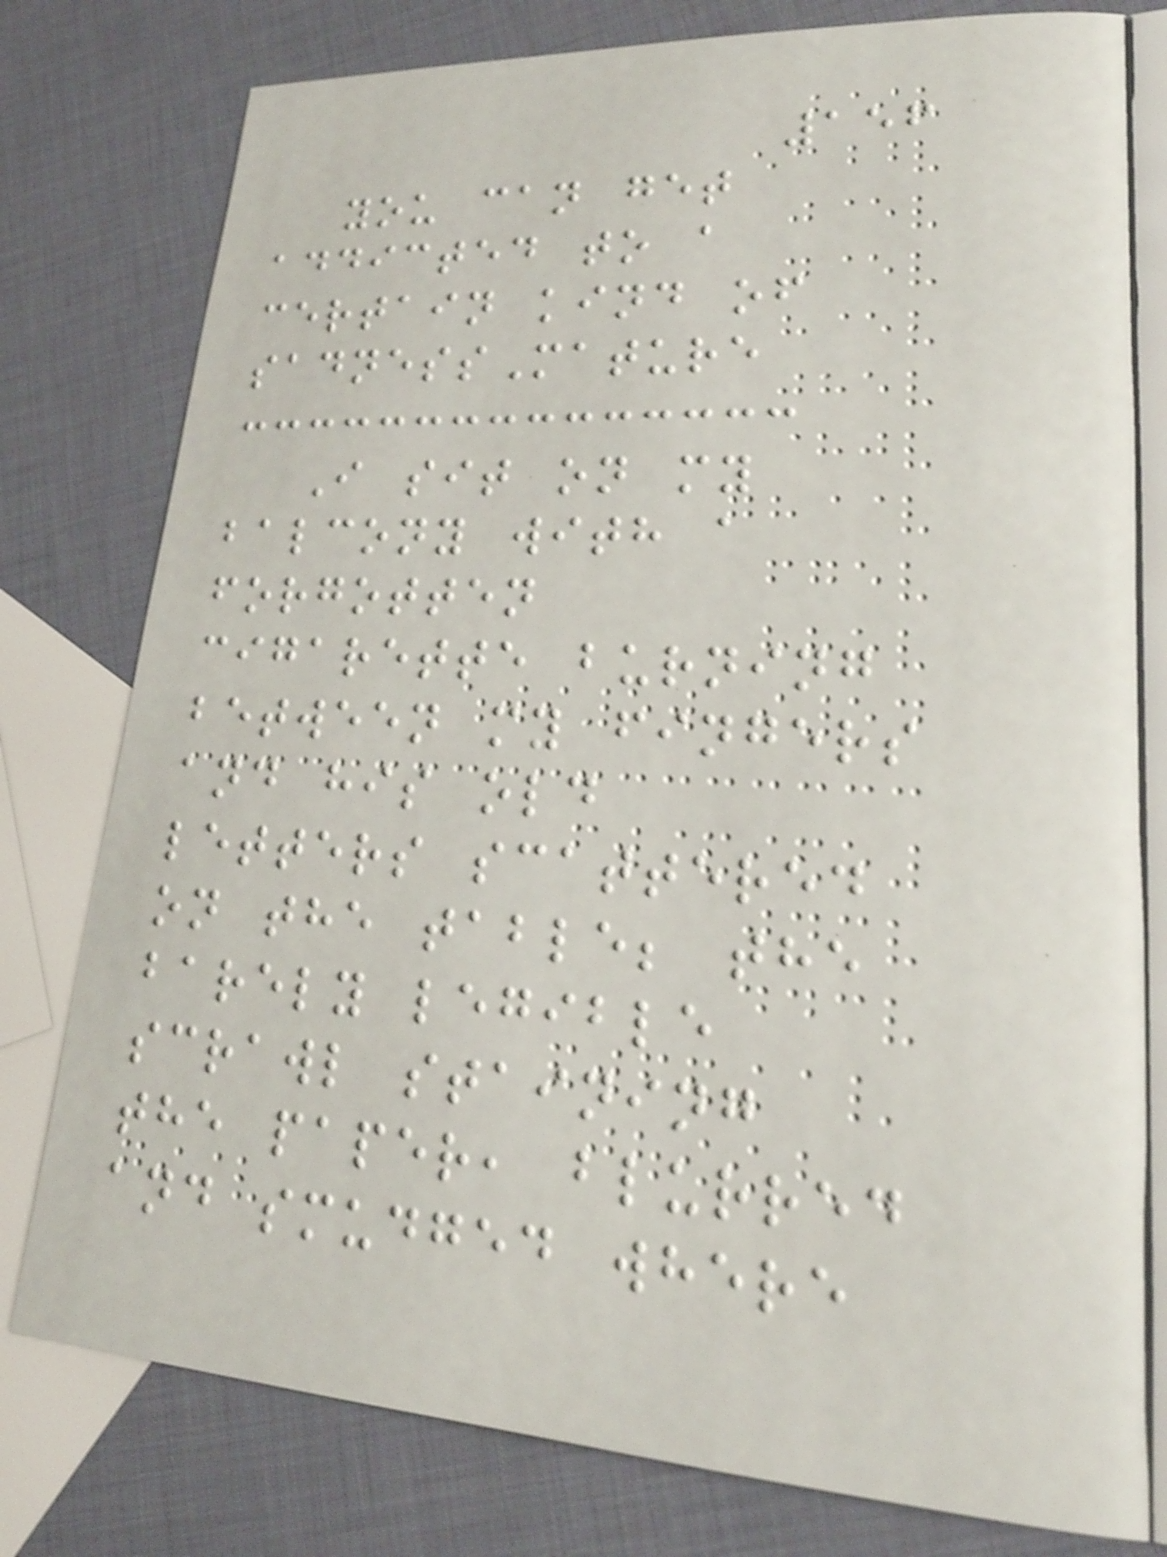156
you can get
addicted to a
certain kind of
sadnessMature
I sit on my
balcony with a
forgotten
cigarette burning
between my fingers
and his old
letters scattered
on the table; the
barely legible
scrawl staining
the paper, blurred
and smudged where
